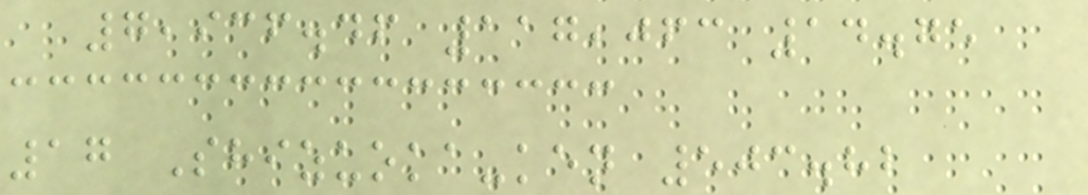7,936.46 117,063 14.75
17 Shizuoka-ken 503.82
